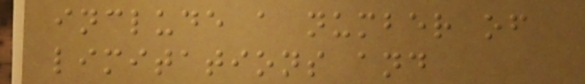include a number of
limitations and
